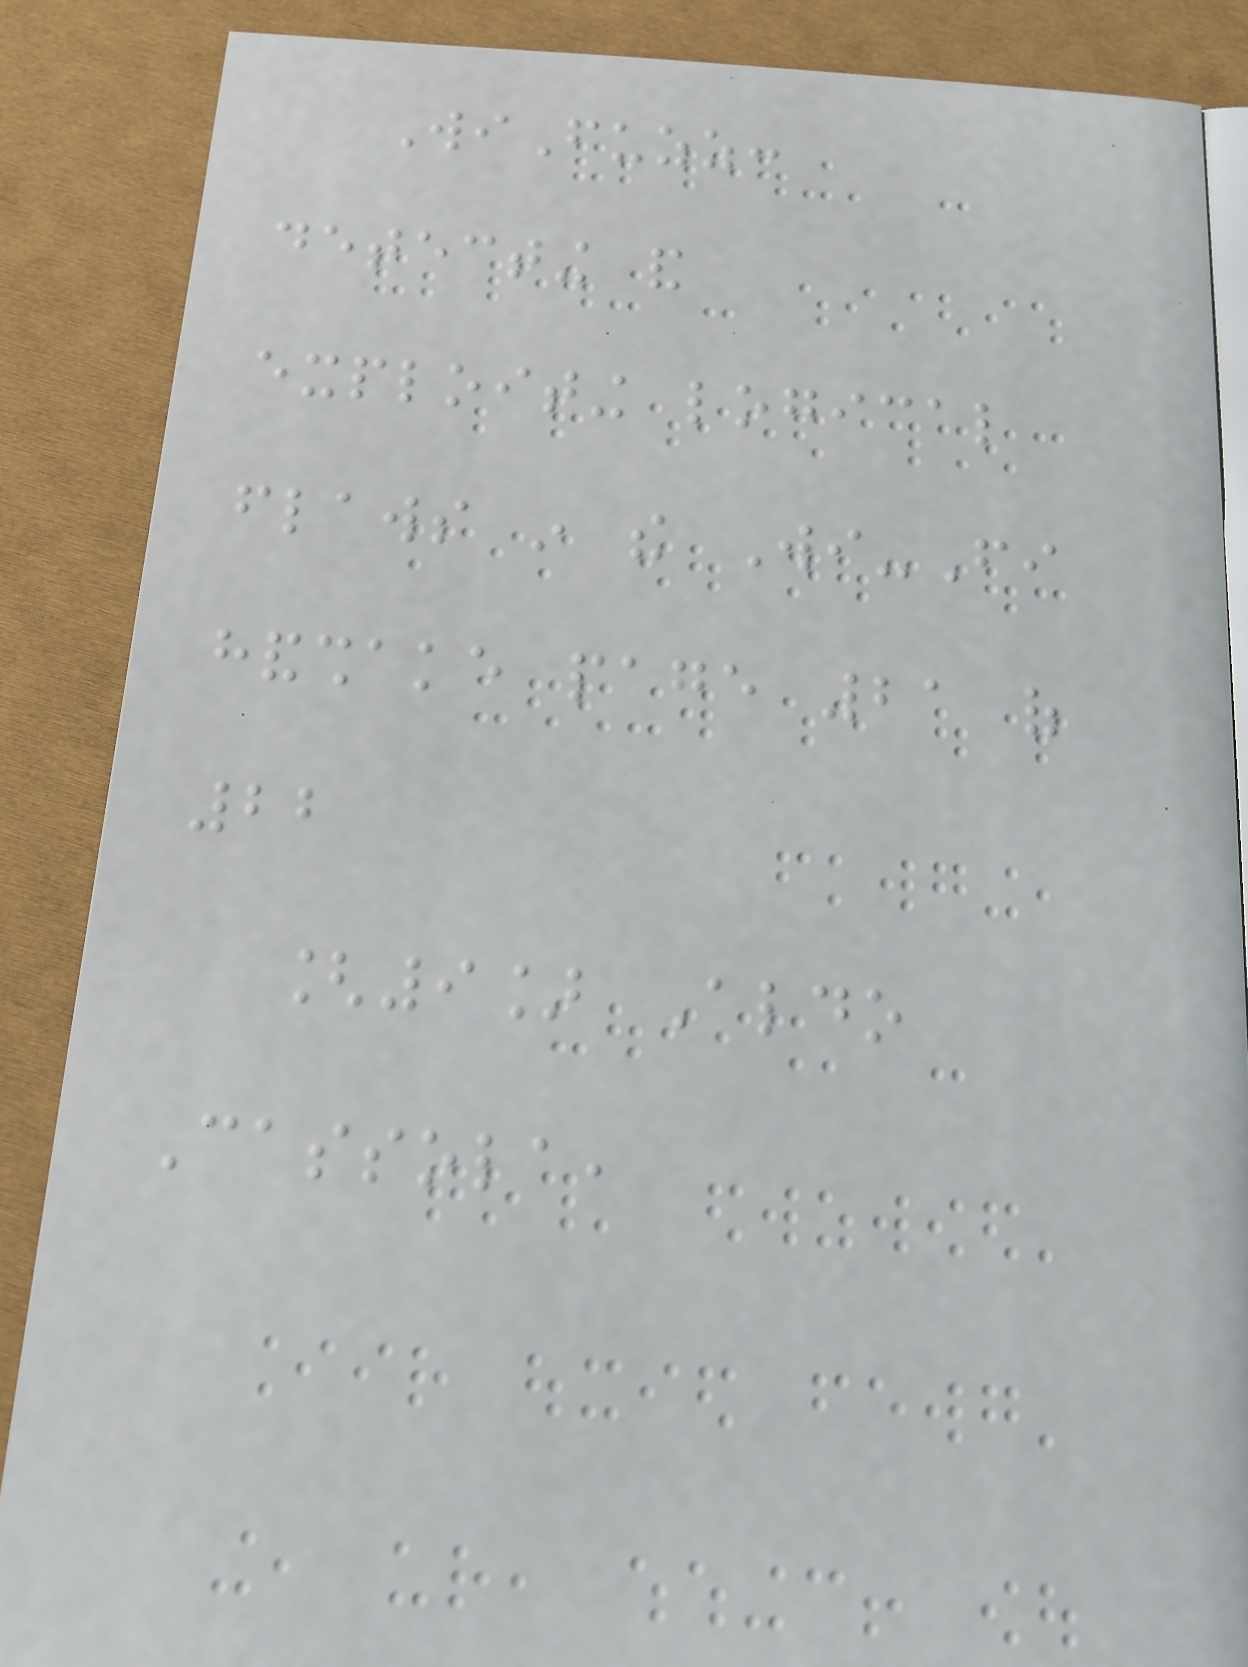WiFuzz:
detecting and
exploiting logical
flaws in the Wi-Fi
handshake page 21 of
22
[9] Aldo
Cassola,
